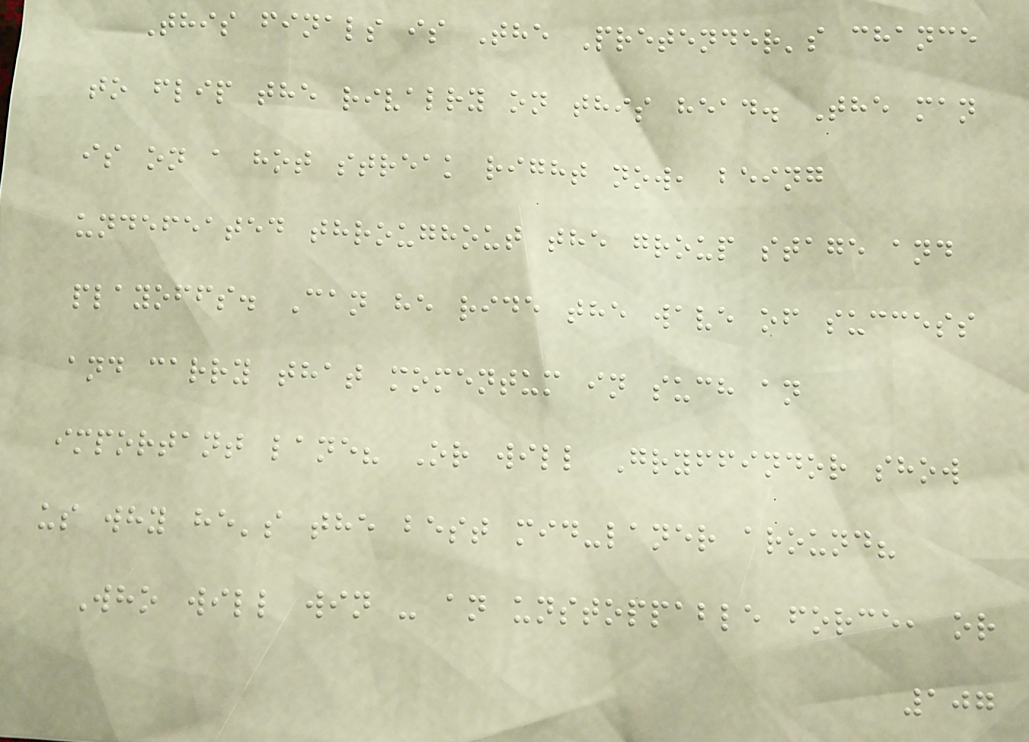This finals is The Pretender's chance
to flip the rivalry on this head. The man
is on a hot streak right now, being
undefeated throughout the group stage and
playoffs. Can he ride the wave of success
and carry that momentum in such an
important lane? Or will Gryffindor show
us why he's the best mid-laner around?
Who will win - an unstoppable force, or
107
